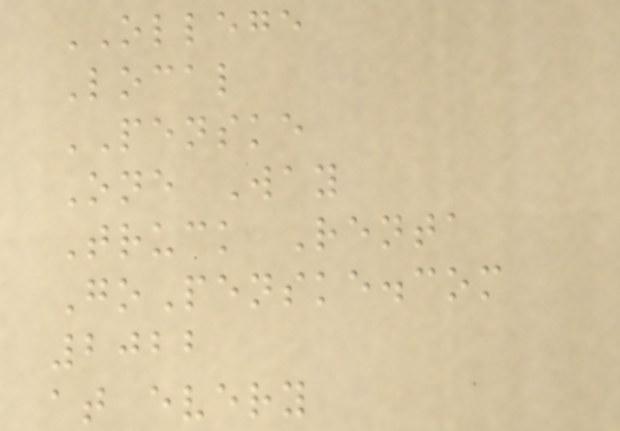OLLEGE
Local
PENSKE
One Way
Truck Renta
GoPenske.com
2022
at every
